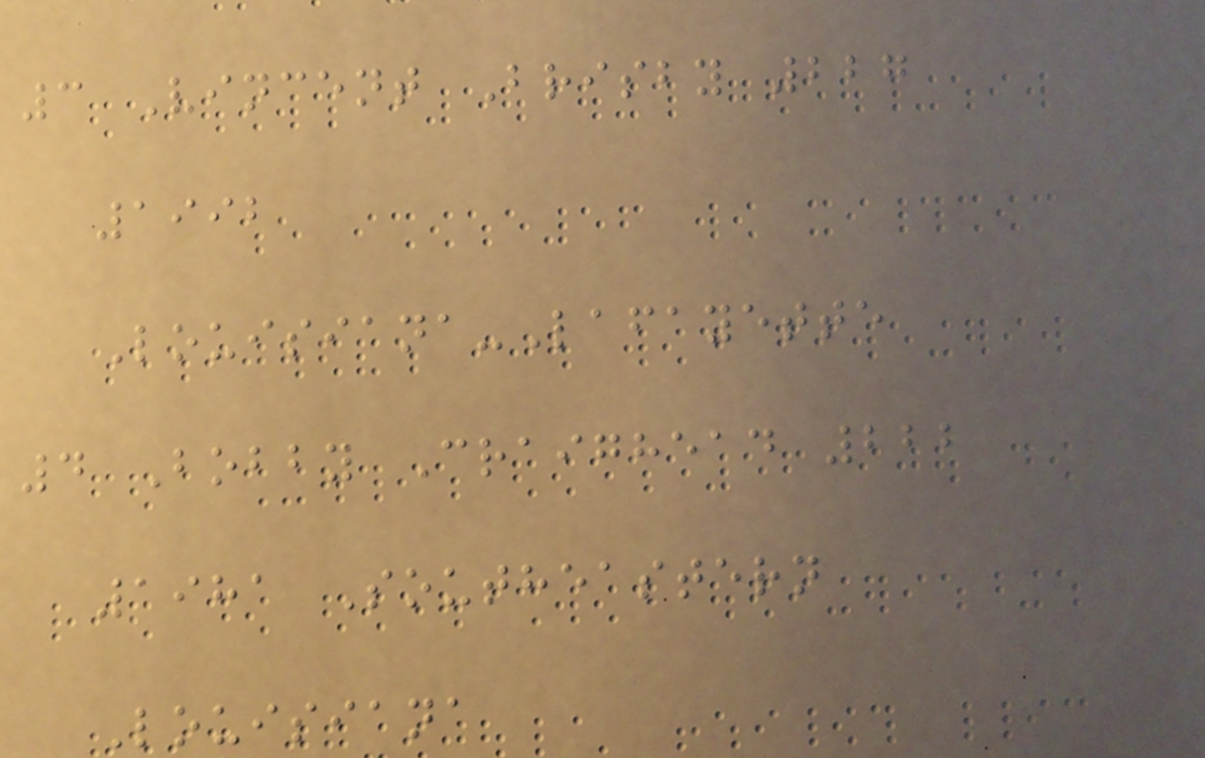3 Vincent Brisby 227
1992
Louisiana-Lafayette
4 Bobby Craighead 222
1981 Southeastern
Louisiana
